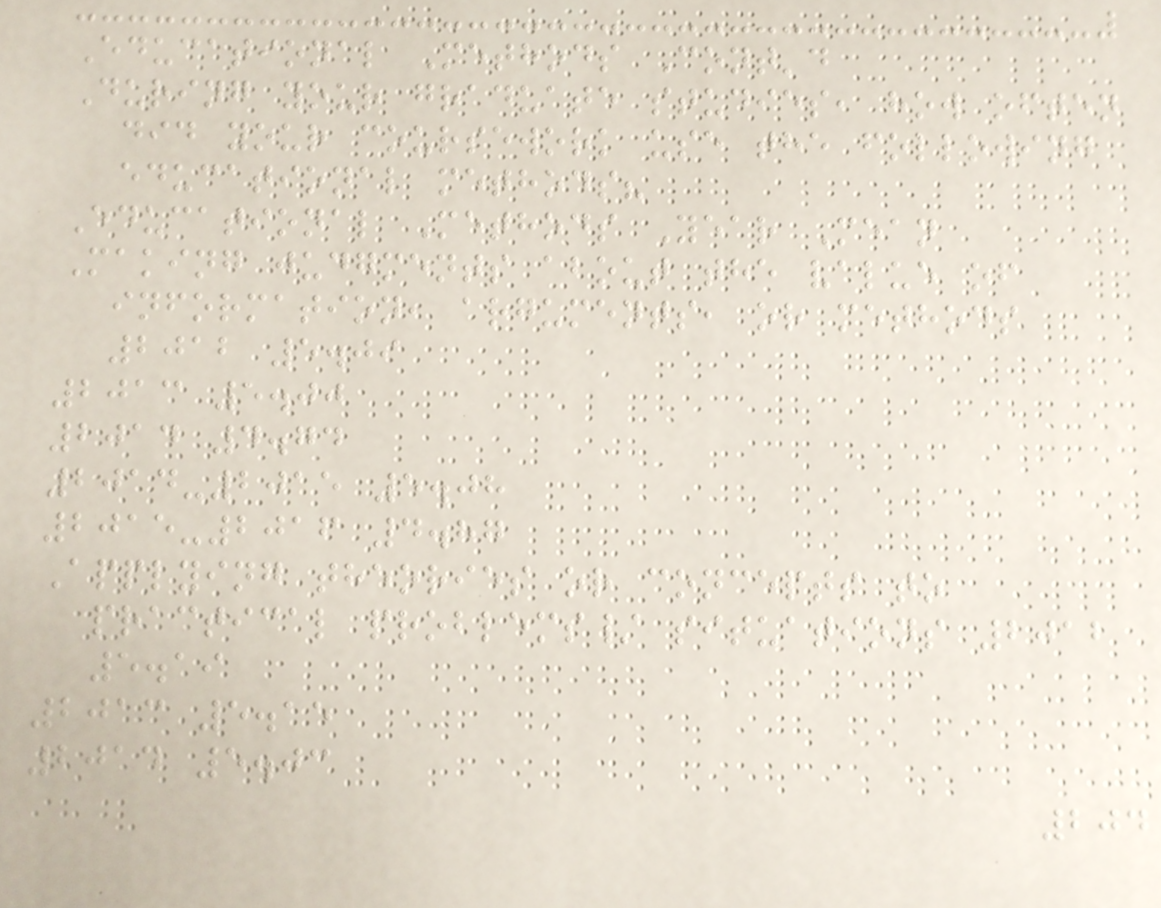Educational Methods Cont'd
During your graduate studies, how often
did your coursework use the following
educational methods?
Educational Methods Year Mean
Making judgments about the value of
information, arguments, or methods
2012 5.09
2013 5.00
2014 4.74
2014-2015 5.08
2015-2016 4.87
Applying theories or concepts to
practical problems/ situations 2012
5.19
2013 5.15
2014 5.03
204
